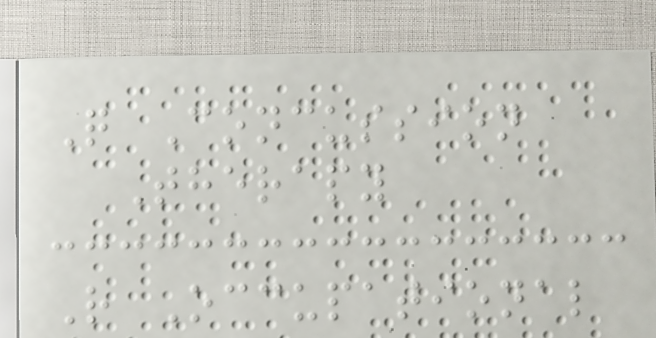Q Concussion
Therapy
R Occupational
